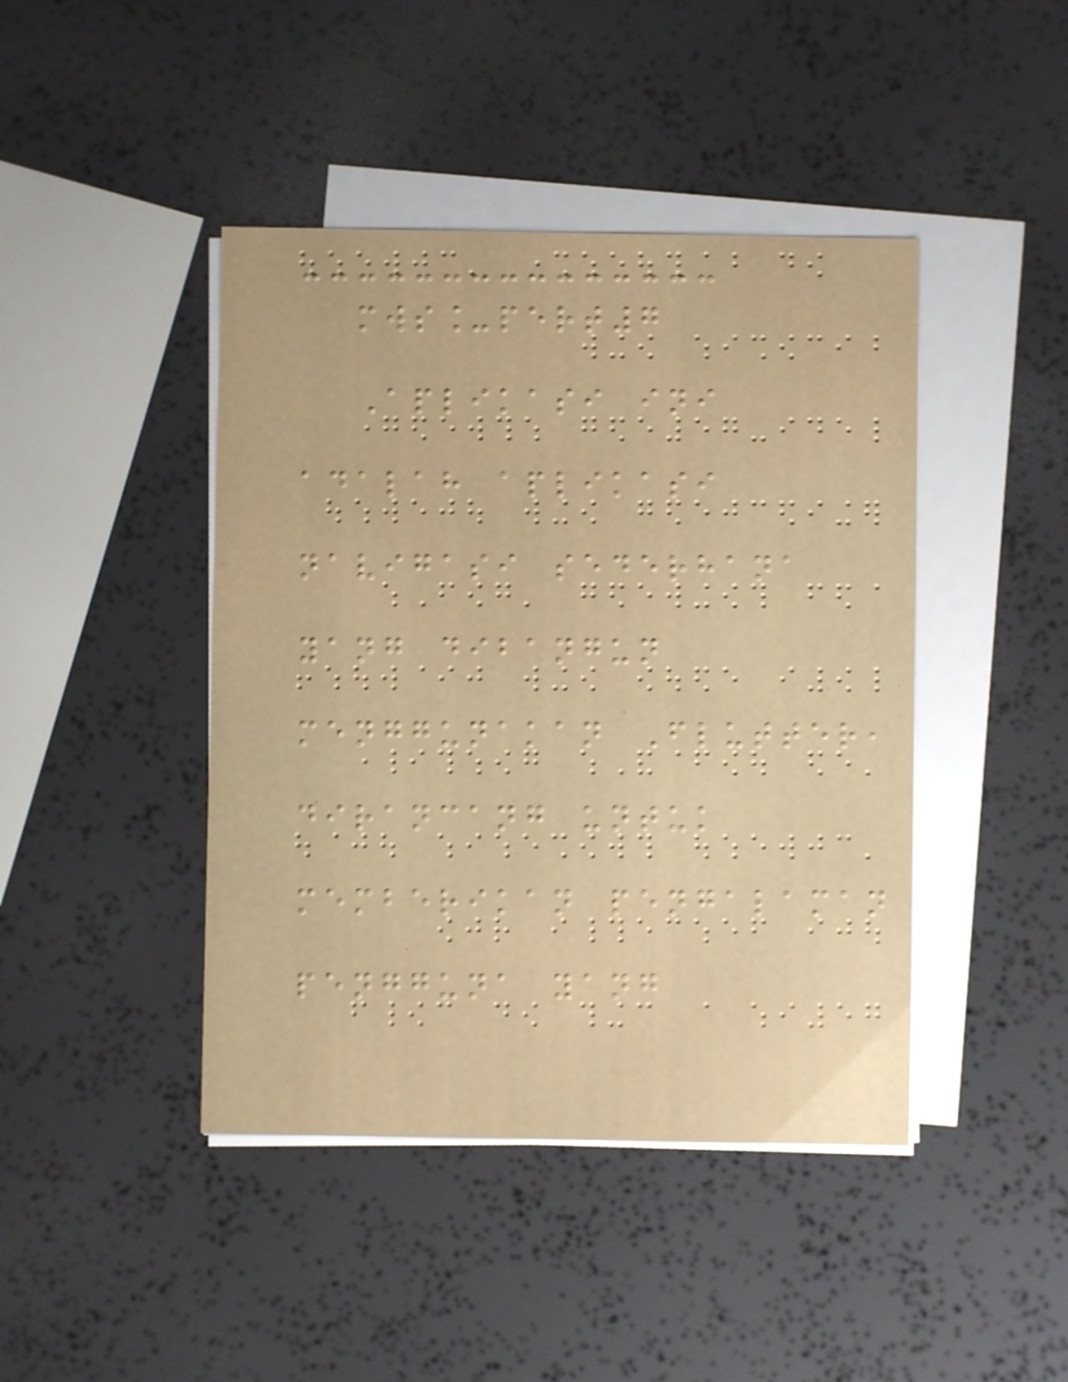mws_pert7
Aplikasi ini
adalah aplikasi
navigasi sederhana
yang dibangun
menggunakan Flutter,
dirancang untuk
memberikan pengalaman
pengguna yang
